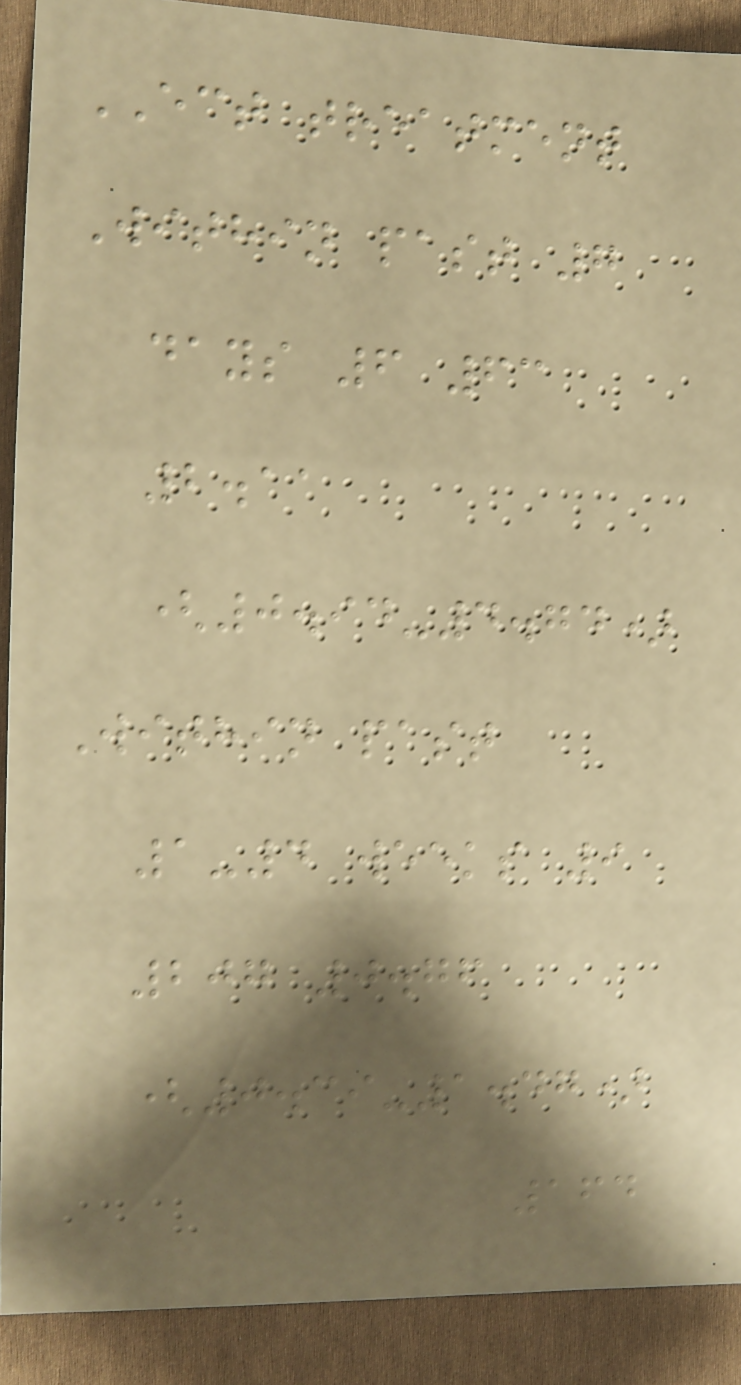ECT treatment
Within past 7
days 6 63
2.11
(0.94-4.74)
Within past
1-4 weeks 9
207 0.76
(0.39-1.47)
164
